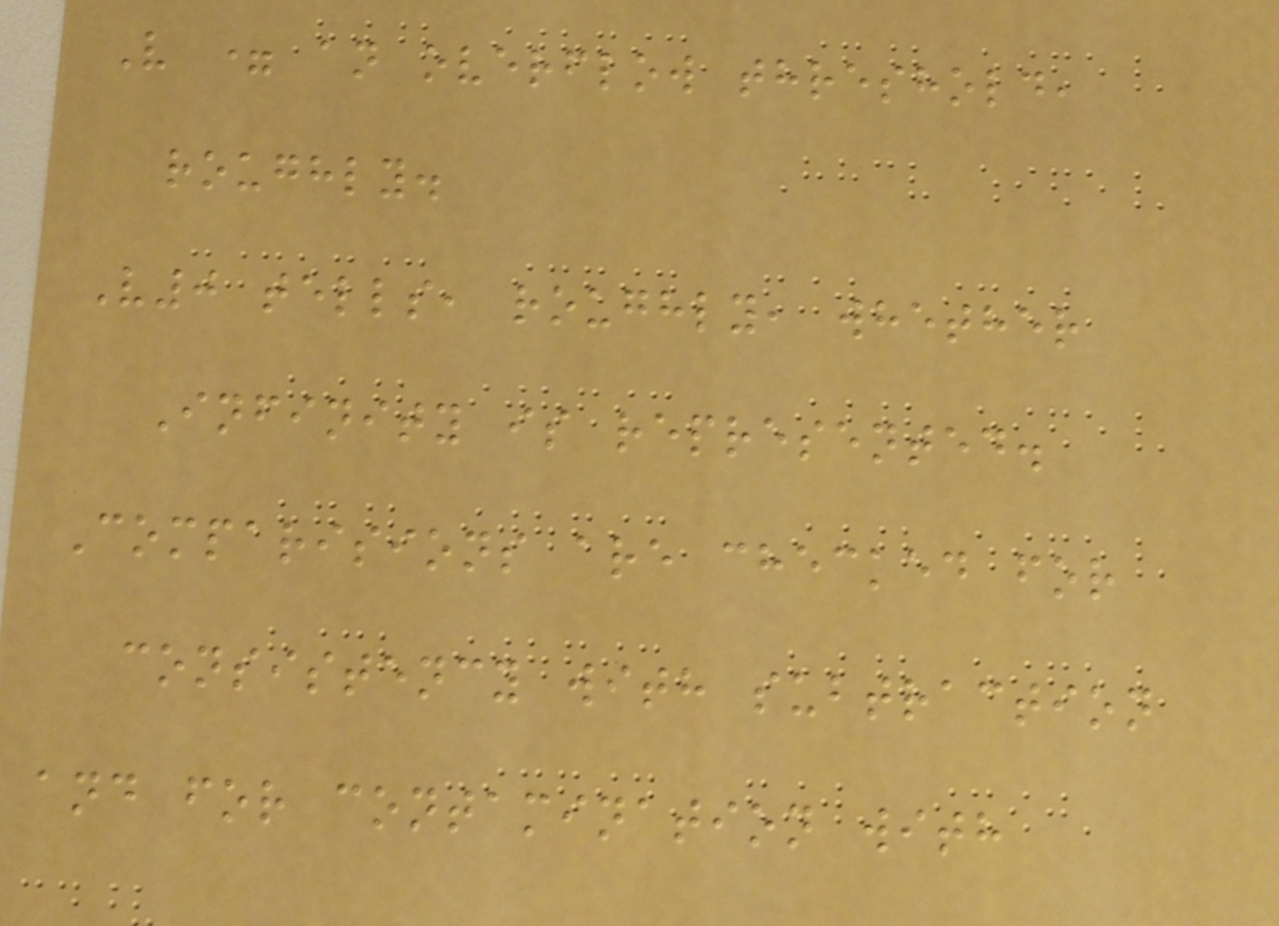V = an overflow threshold,
roughly.
V0 tells, roughly, whether
Infinity is represented.
Comparisions are checked for
consistency with subtraction
and for contamination with
